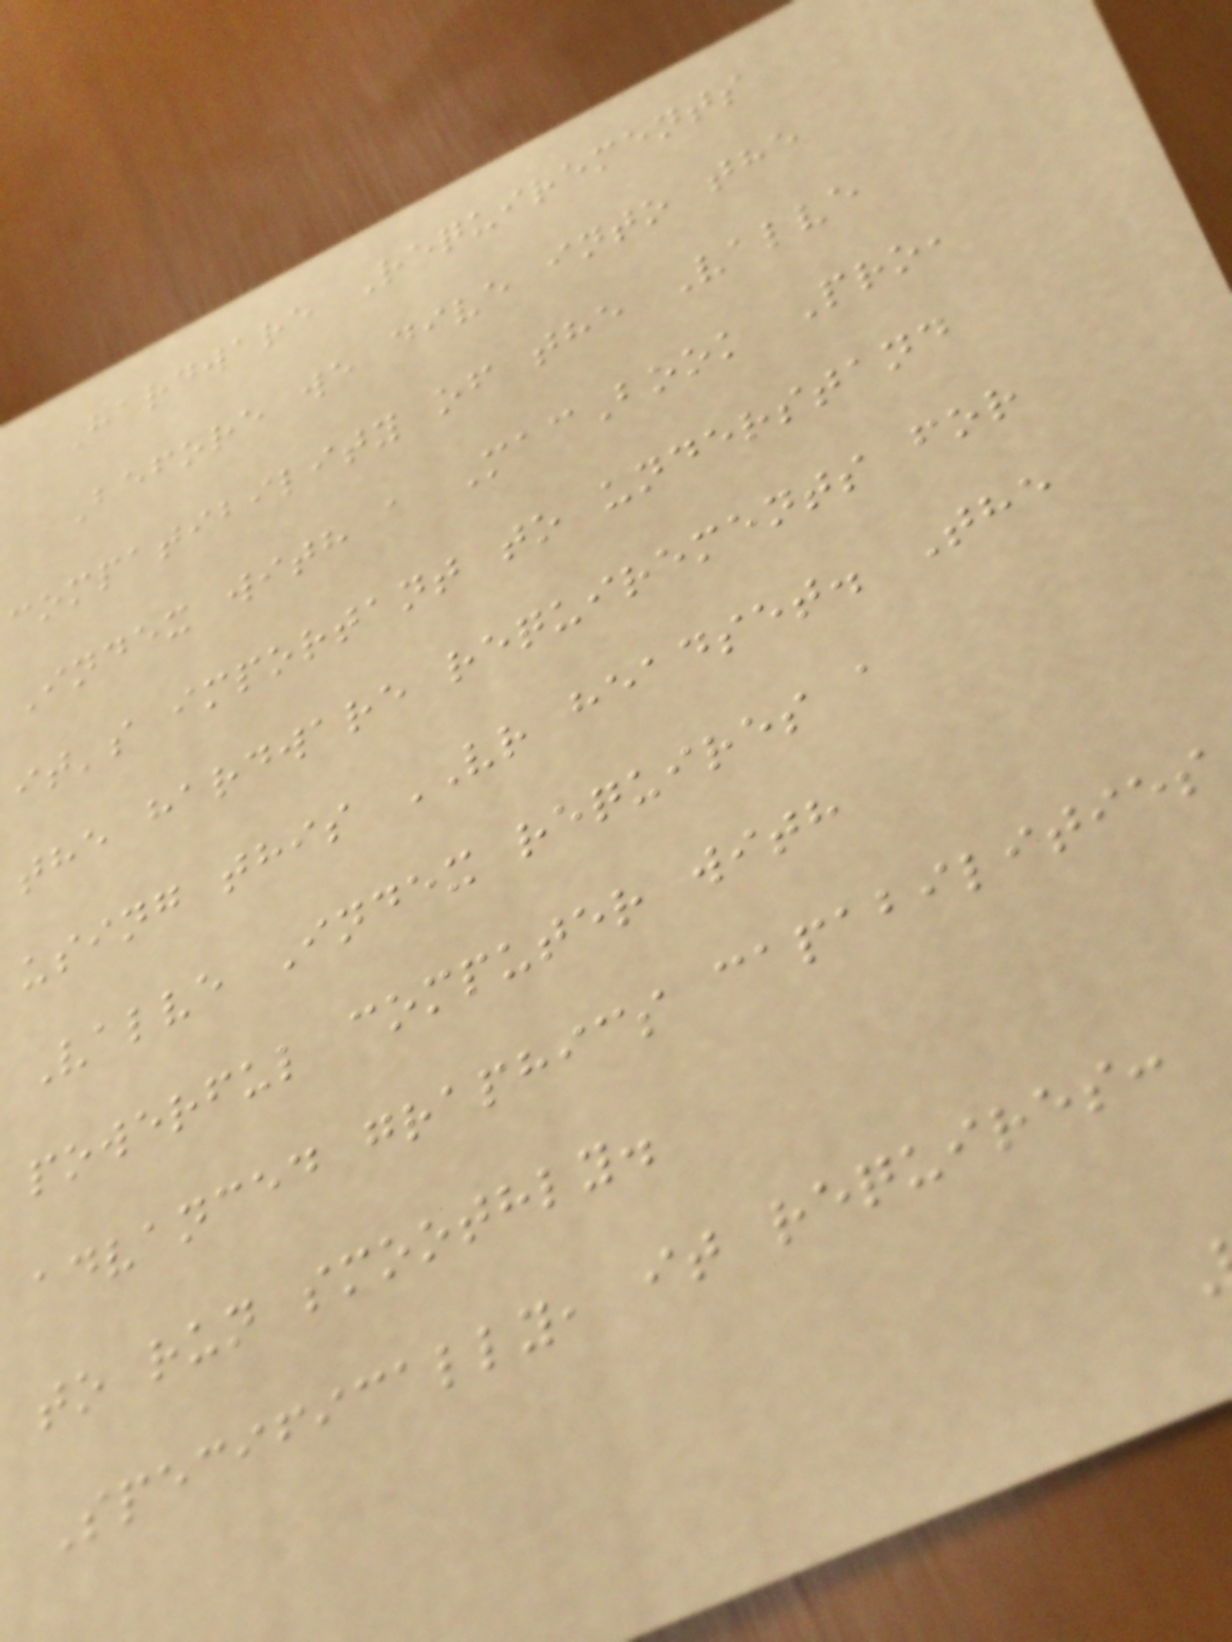Hardware Requirements
Before we dive into the
compatibility of the Valve
Index with a MacBook Pro,
it's important to understand
the hardware requirements for
using this VR headset. The
Valve Index requires a
powerful computer with
advanced graphics capabilities
to run smoothly.
Specifically, it requires:
